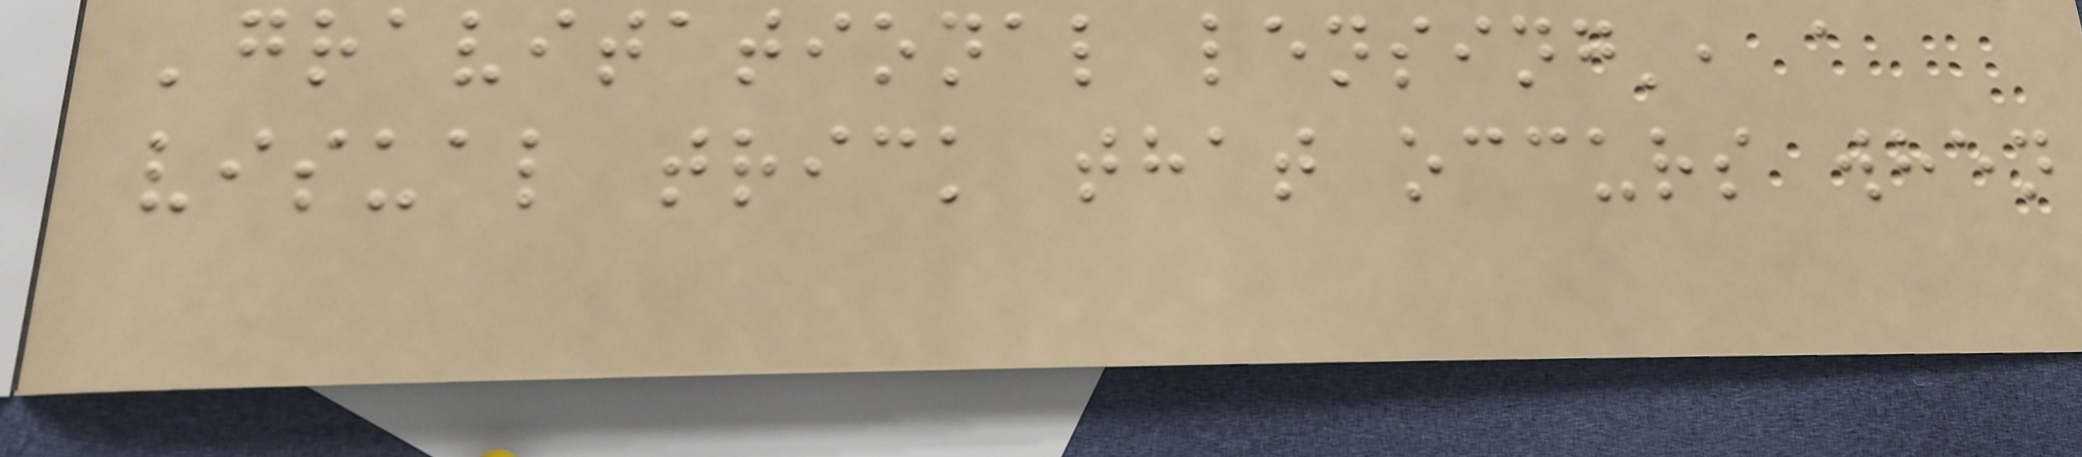'gravitational lensing', a
visual trick that occurs when
